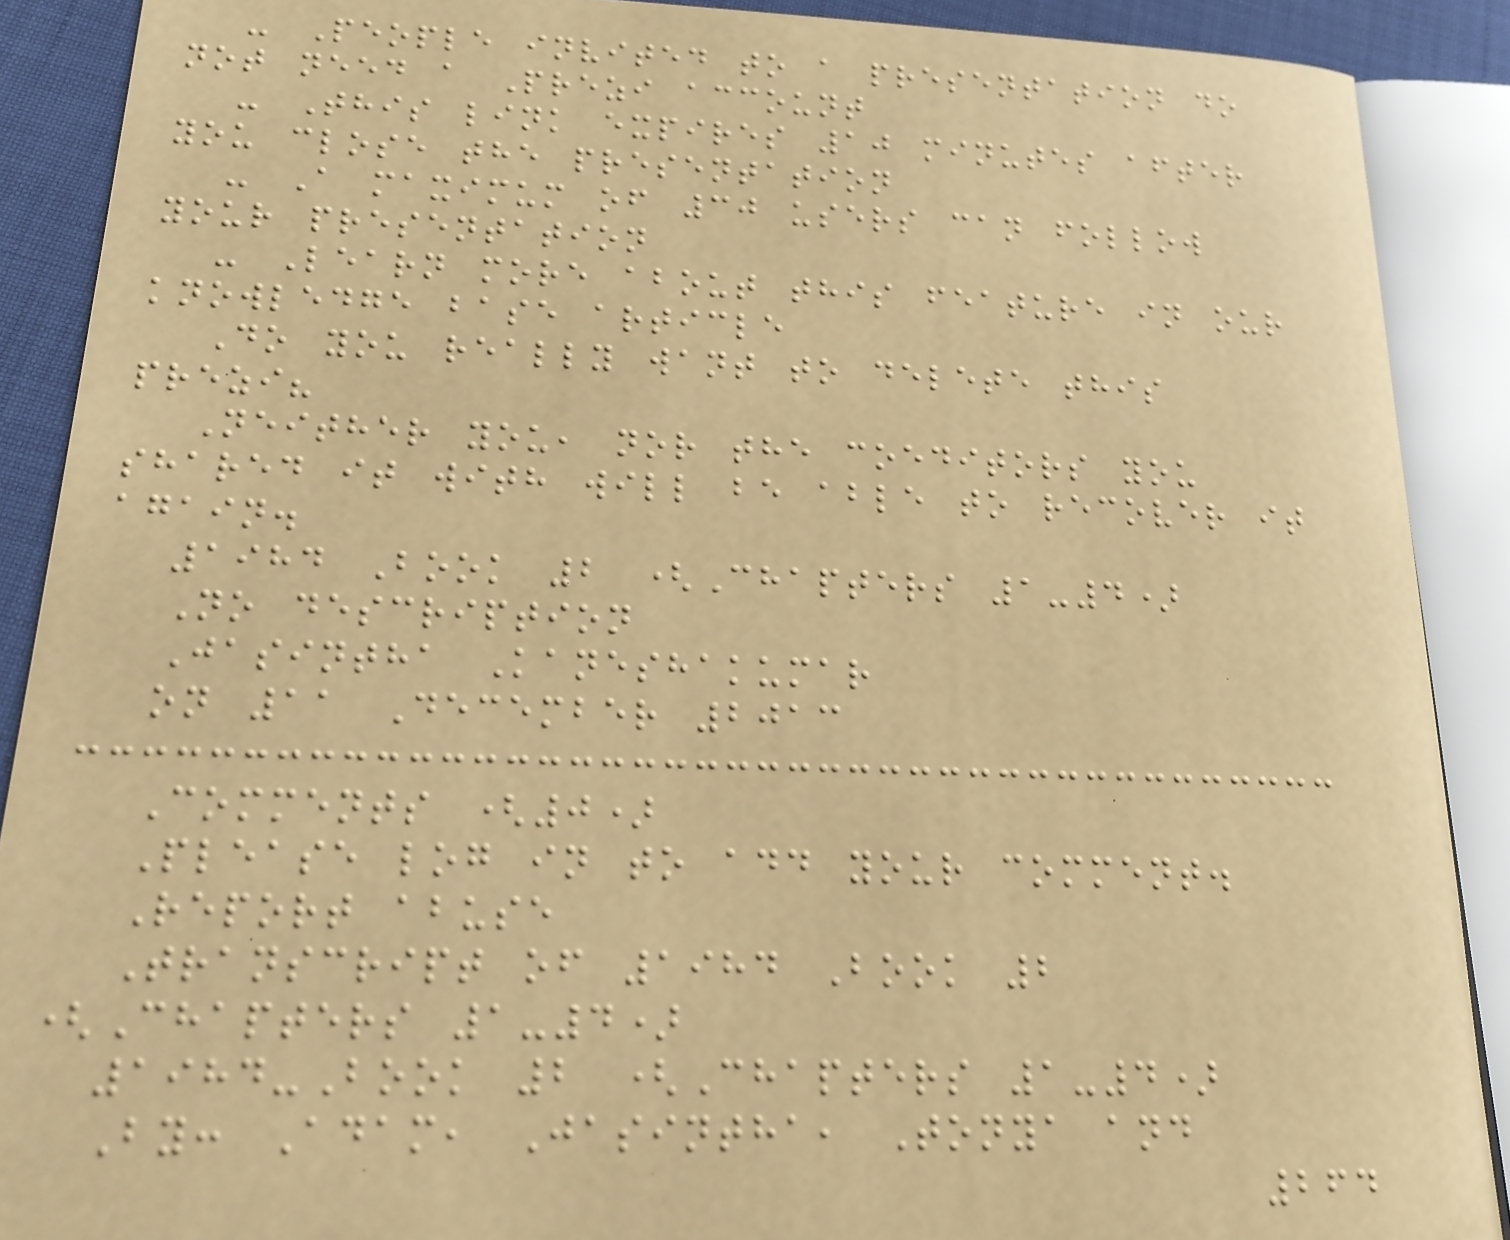- People invited to a presentation do
not need a Prezi account
- This link expires 10 minutes after
you close the presentation
- A maximum of 30 users can follow
your presentation
- Learn more about this feature in our
knowledge base article
Do you really want to delete this
prezi?
Neither you, nor the coeditors you
shared it with will be able to recover it
again.
1984 Book 2 (Chapters 1-4)
No description
Jasintha Kaneshakumar
on 11 December 2013
Comments (0)
Please log in to add your comment.
Report abuse
Transcript of 1984 Book 2
(Chapters 1-4)
1984-Book 2 (Chapters 1-4)
By: Adam, Jasintha, Tonya and
264
